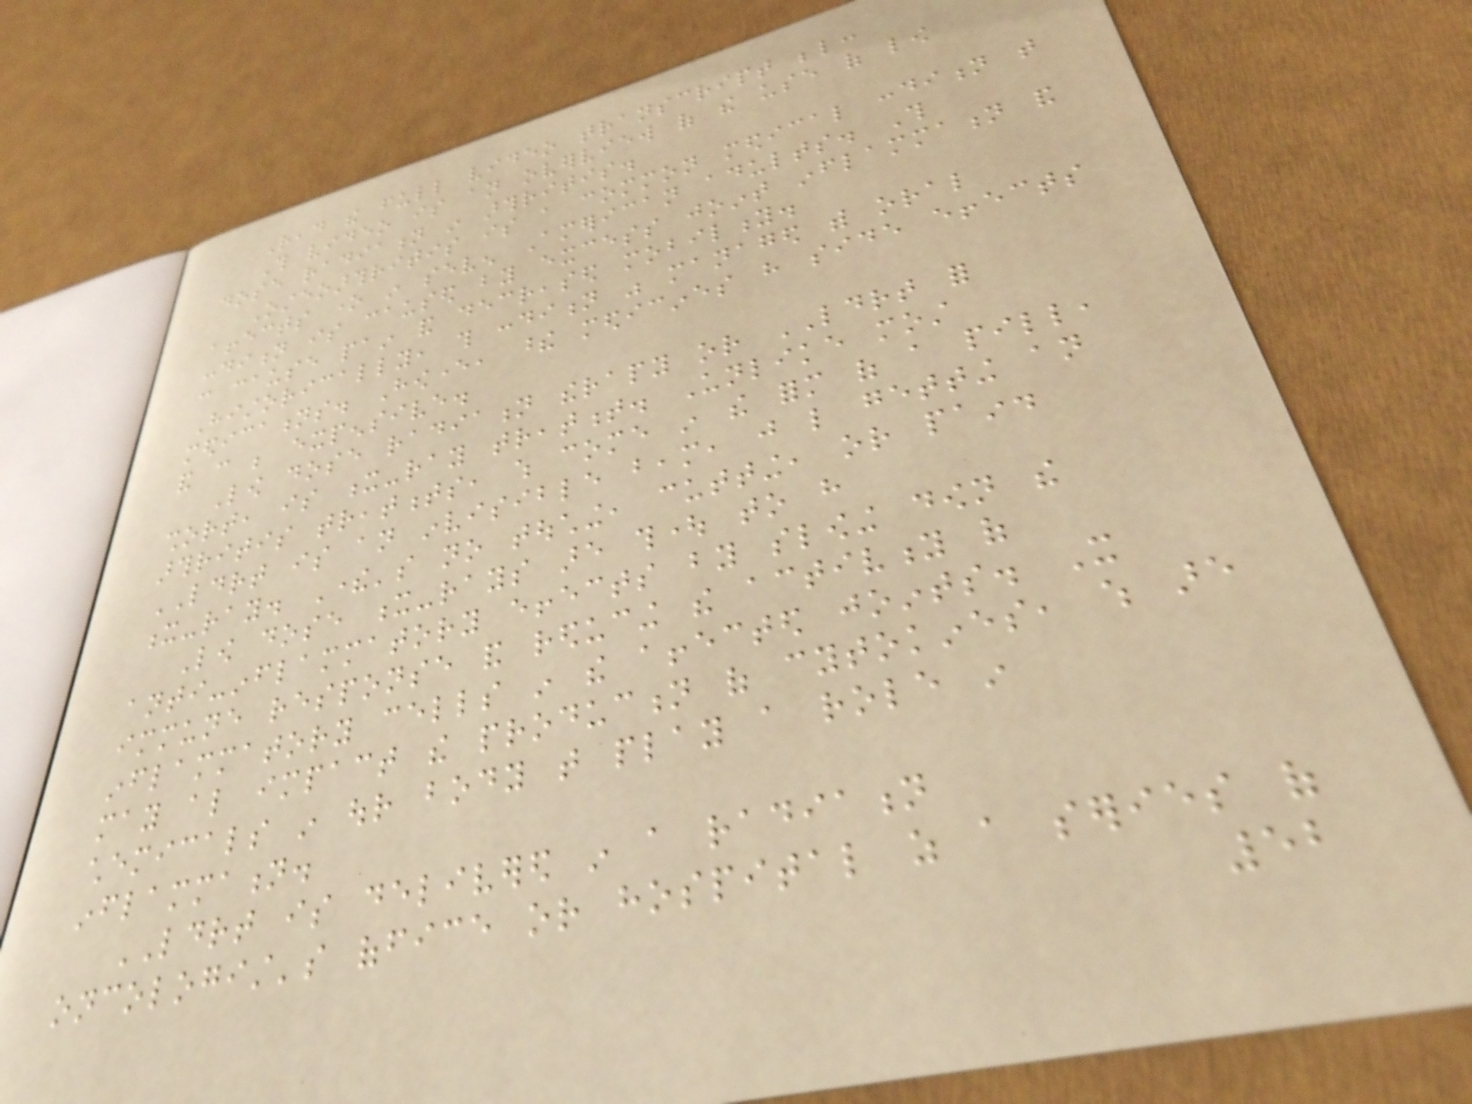Read the full video transcript below:
This video is an overview of the use of low
dose radiation in arthritis.
Osteoarthritis is a common medical condition that
affects one in seven American adults. This
condition is caused by excess joint inflammation and
can cause pain and decreased mobility.
Historically, this condition was managed with oral
medications. However, these medicines have side effects
and can be expensive.
Low dose radiation therapy or LDRT for
short, is x-ray treatment. Unlike most
arthritis treatments, which come in the form of a pill,
LDRT is an invisible beam, just like getting an
x-ray. There's no touching, cutting, or pain.
Low dose x-rays are thought to have
anti-inflammatory effects by slowing down the
immune response and reducing the activity of
inflammatory cells in the affected joints. It
may also impact the production of cytokines, which are
chemicals in our body that play a role in
inflammation.
LDRT is delivered in a radiation
oncologist's office or hospital as a series of
52
